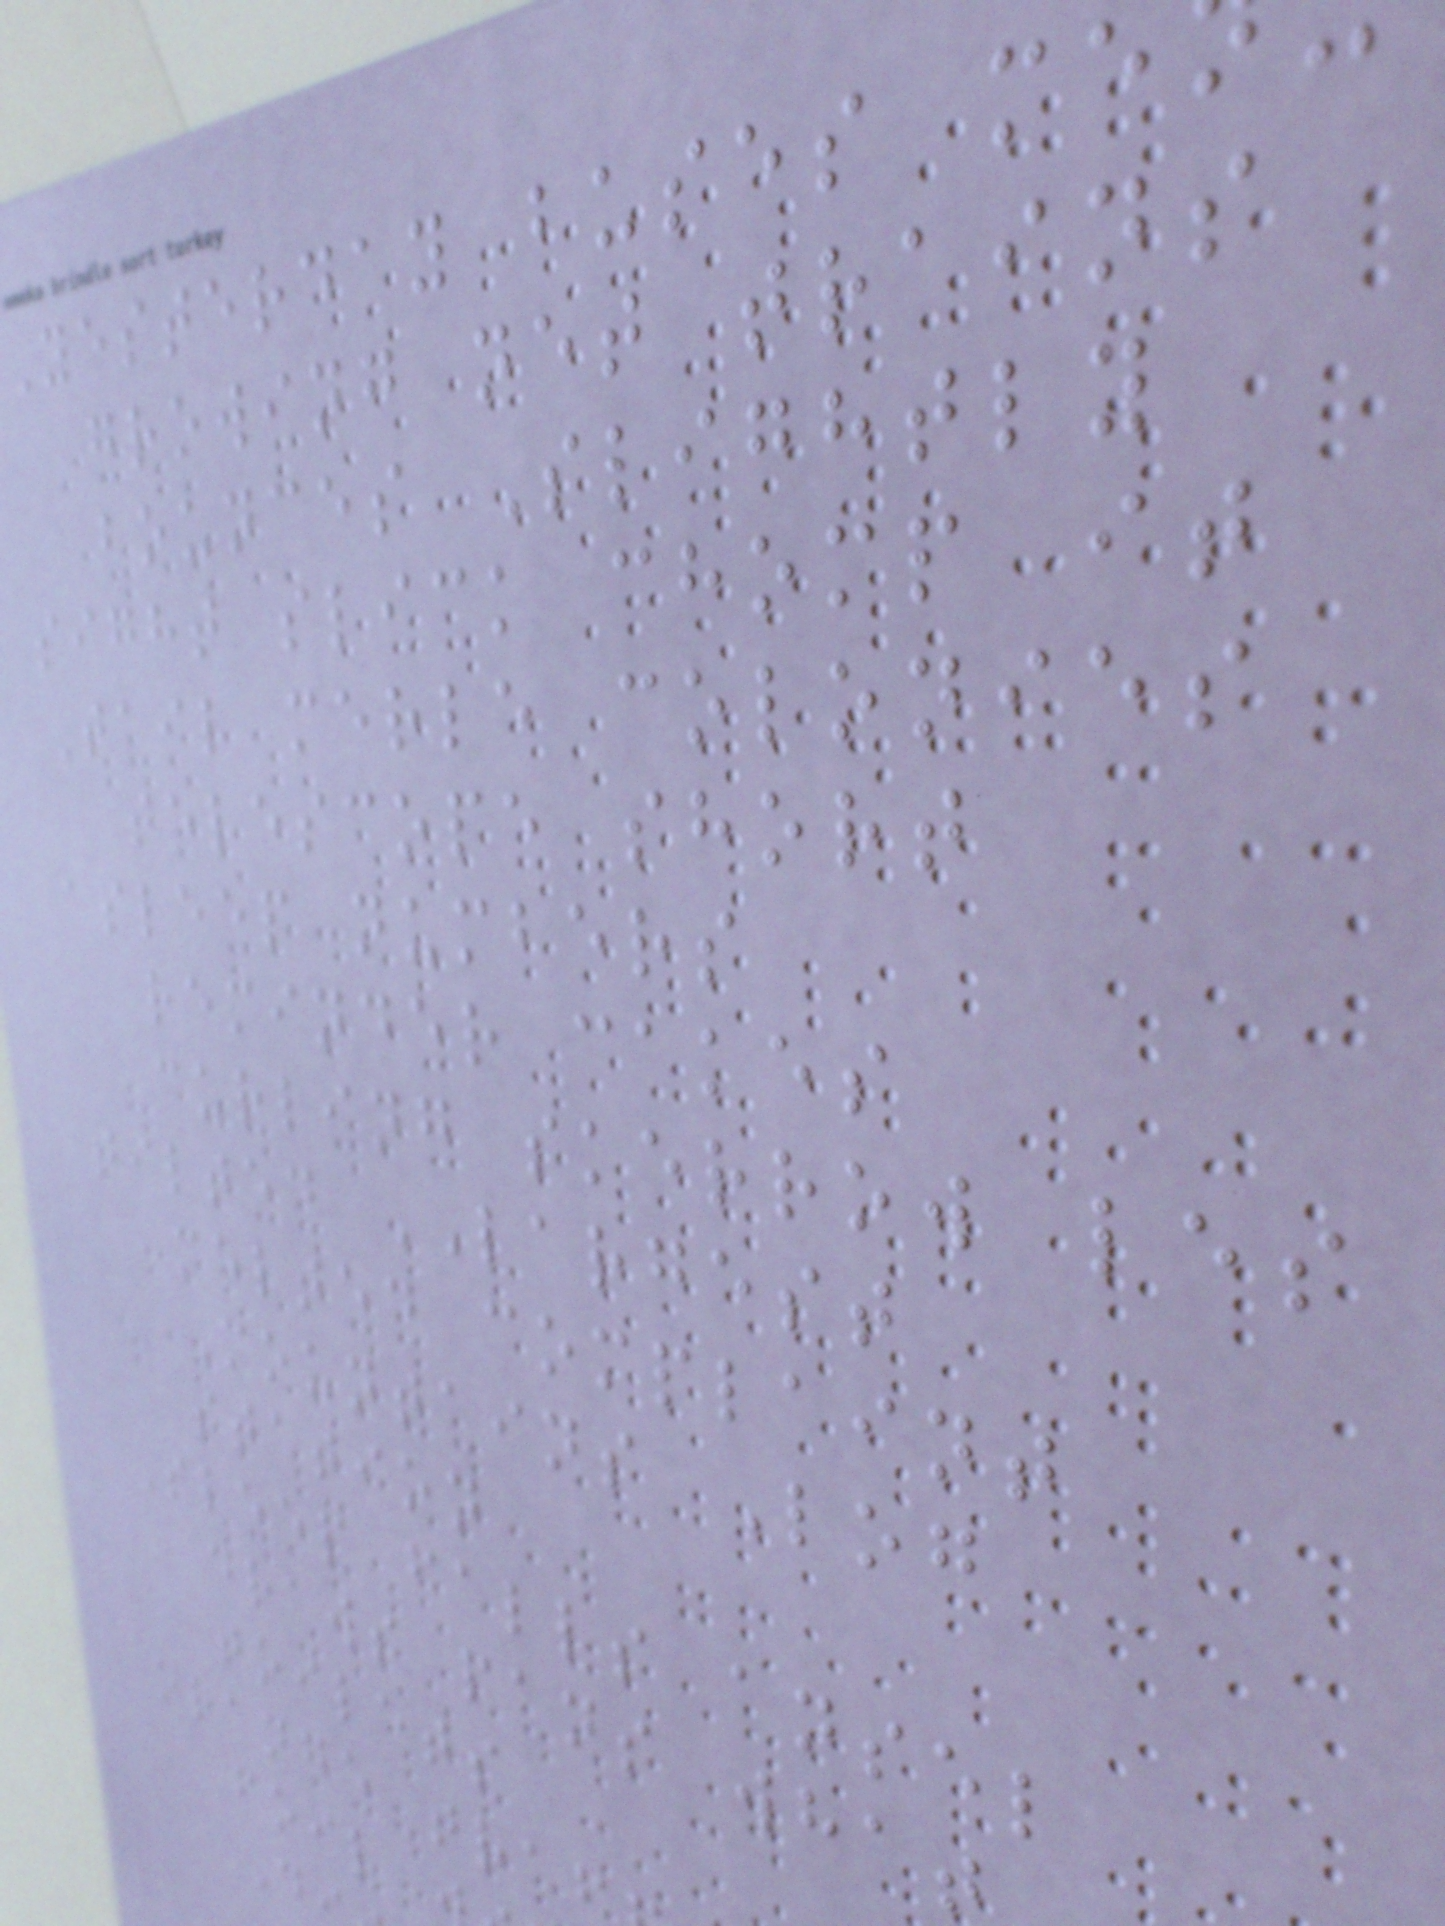Yesterday buses me
growing net trains
bounces Slightly
sight slick chomp it
Tail merle colonies
telescope short
asleep numbers
reminder cakes
curling skerrow les
tilted LARGEST
melted complaint
Mountains Log
station
Sleep falls ansel
draws pans what
toilets
orange tra
foil
